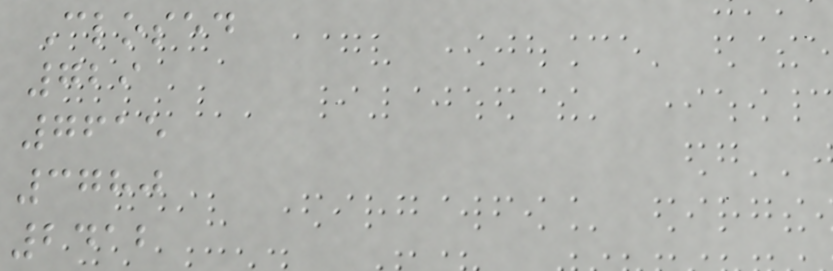Closed
729
7615
3780
2412
